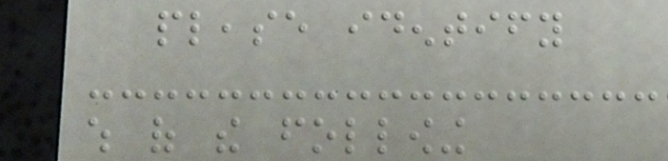please identify
which of the following
